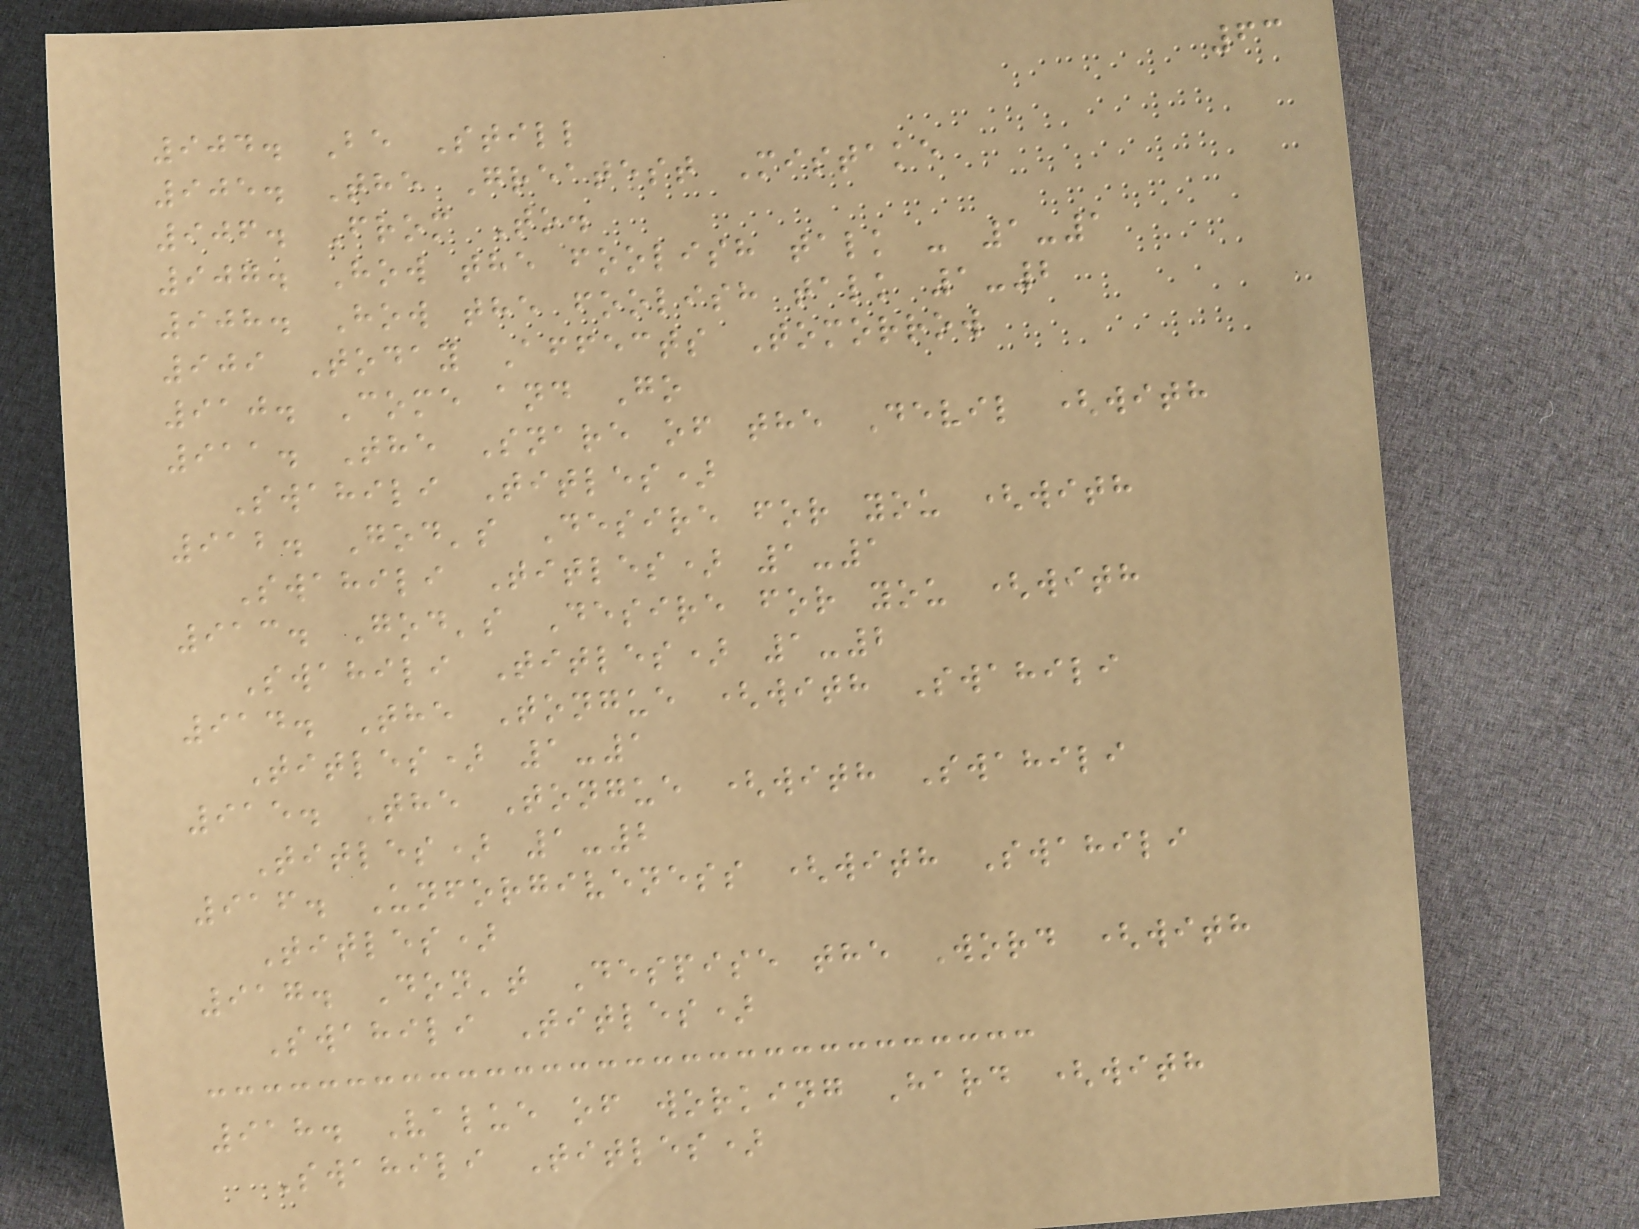63
904. Be Still
905. The Greatest Mistake
906. From To.
907. How the foolish talk - 1-1
908. How the foolish talk 1-2
909 Today Affects Tomorrow
910. Come and Go
911. The Snare of the Devil (with
Swahili Titles)
912. God's Desire for you (with
Swahili Titles) 1-1
913. God's Desire for you (with
Swahili Titles) 1-2
914. The Tongue (with Swahili
Titles) 1-1
915. The Tongue (with Swahili
Titles) 1-2
916. Unforgiveness (with Swahili
Titles)
917. Don't Despise the Word (with
Swahili Titles)
918. Value of working Hard (with
Swahili Titles)
